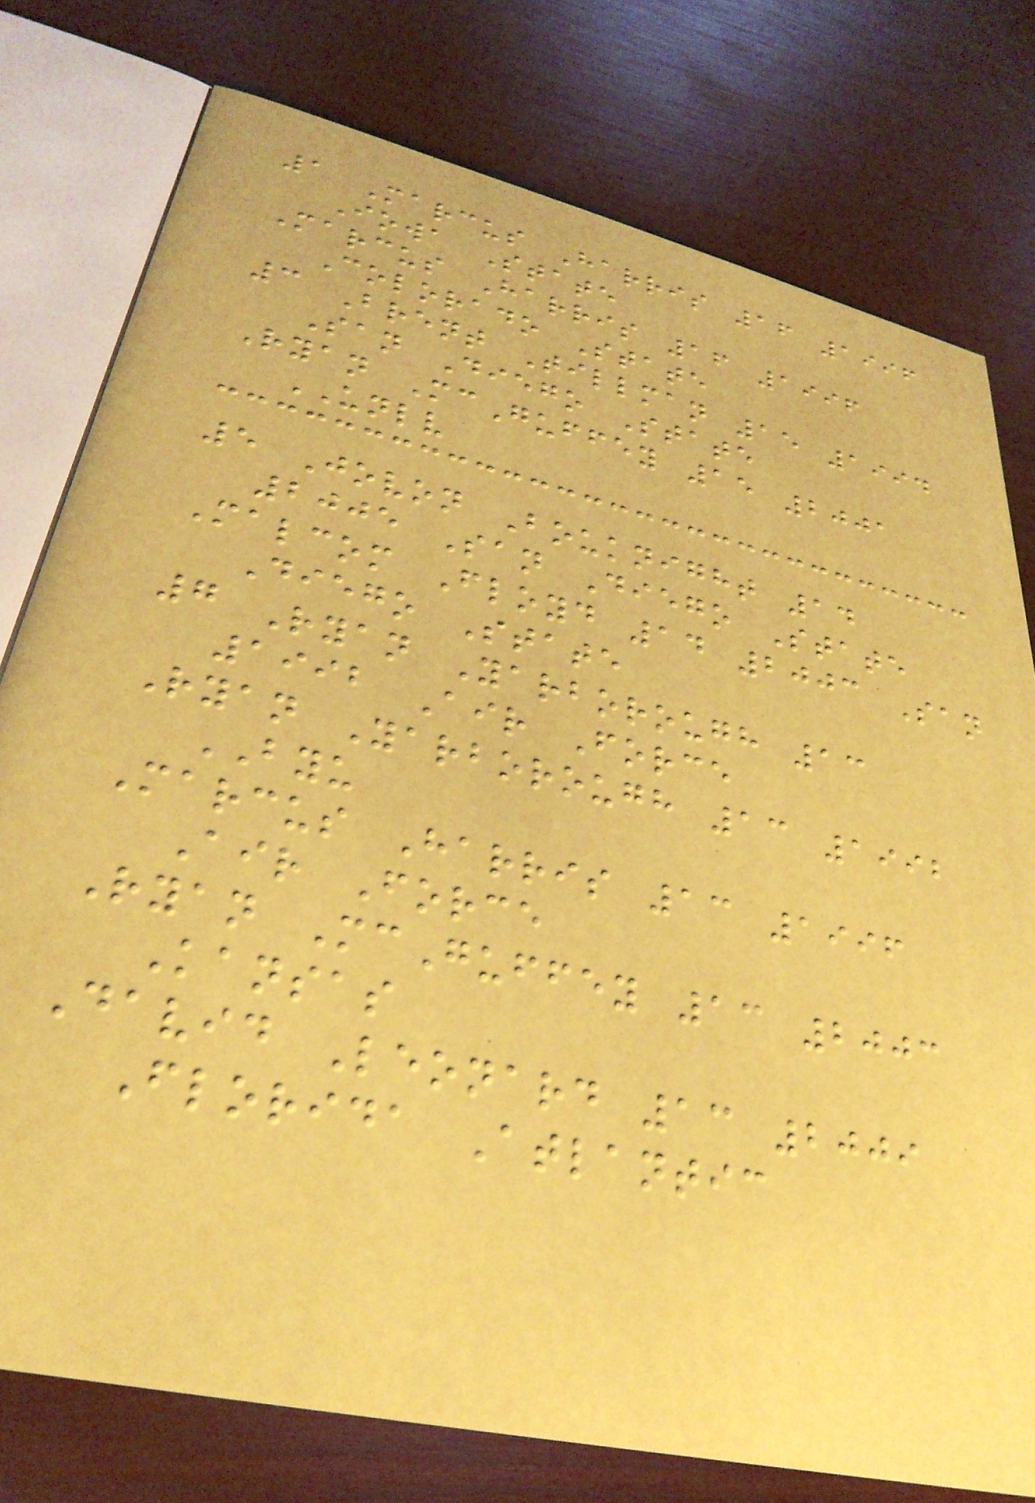1 Marcus Harris 16 1996
Iowa State
Marcus Harris 16 1996
Colorado State
3 Brent Tillman 15 1994
San Diego State
Ryan McGuffey 15 2001
UNLV
5 Jovon Bouknight 14
2005 San Diego State
Malcom Floyd 14 2003 San
Diego State
7 Ryan Yarborough 13
1992 Air Force
Ryan Yarborough 13 1992
BYU
Marcus Harris 13 1996
Air Force
Ryan McGuffey 13 2003
Kansas
David Leonard 13 2009
Florida Atlantic
